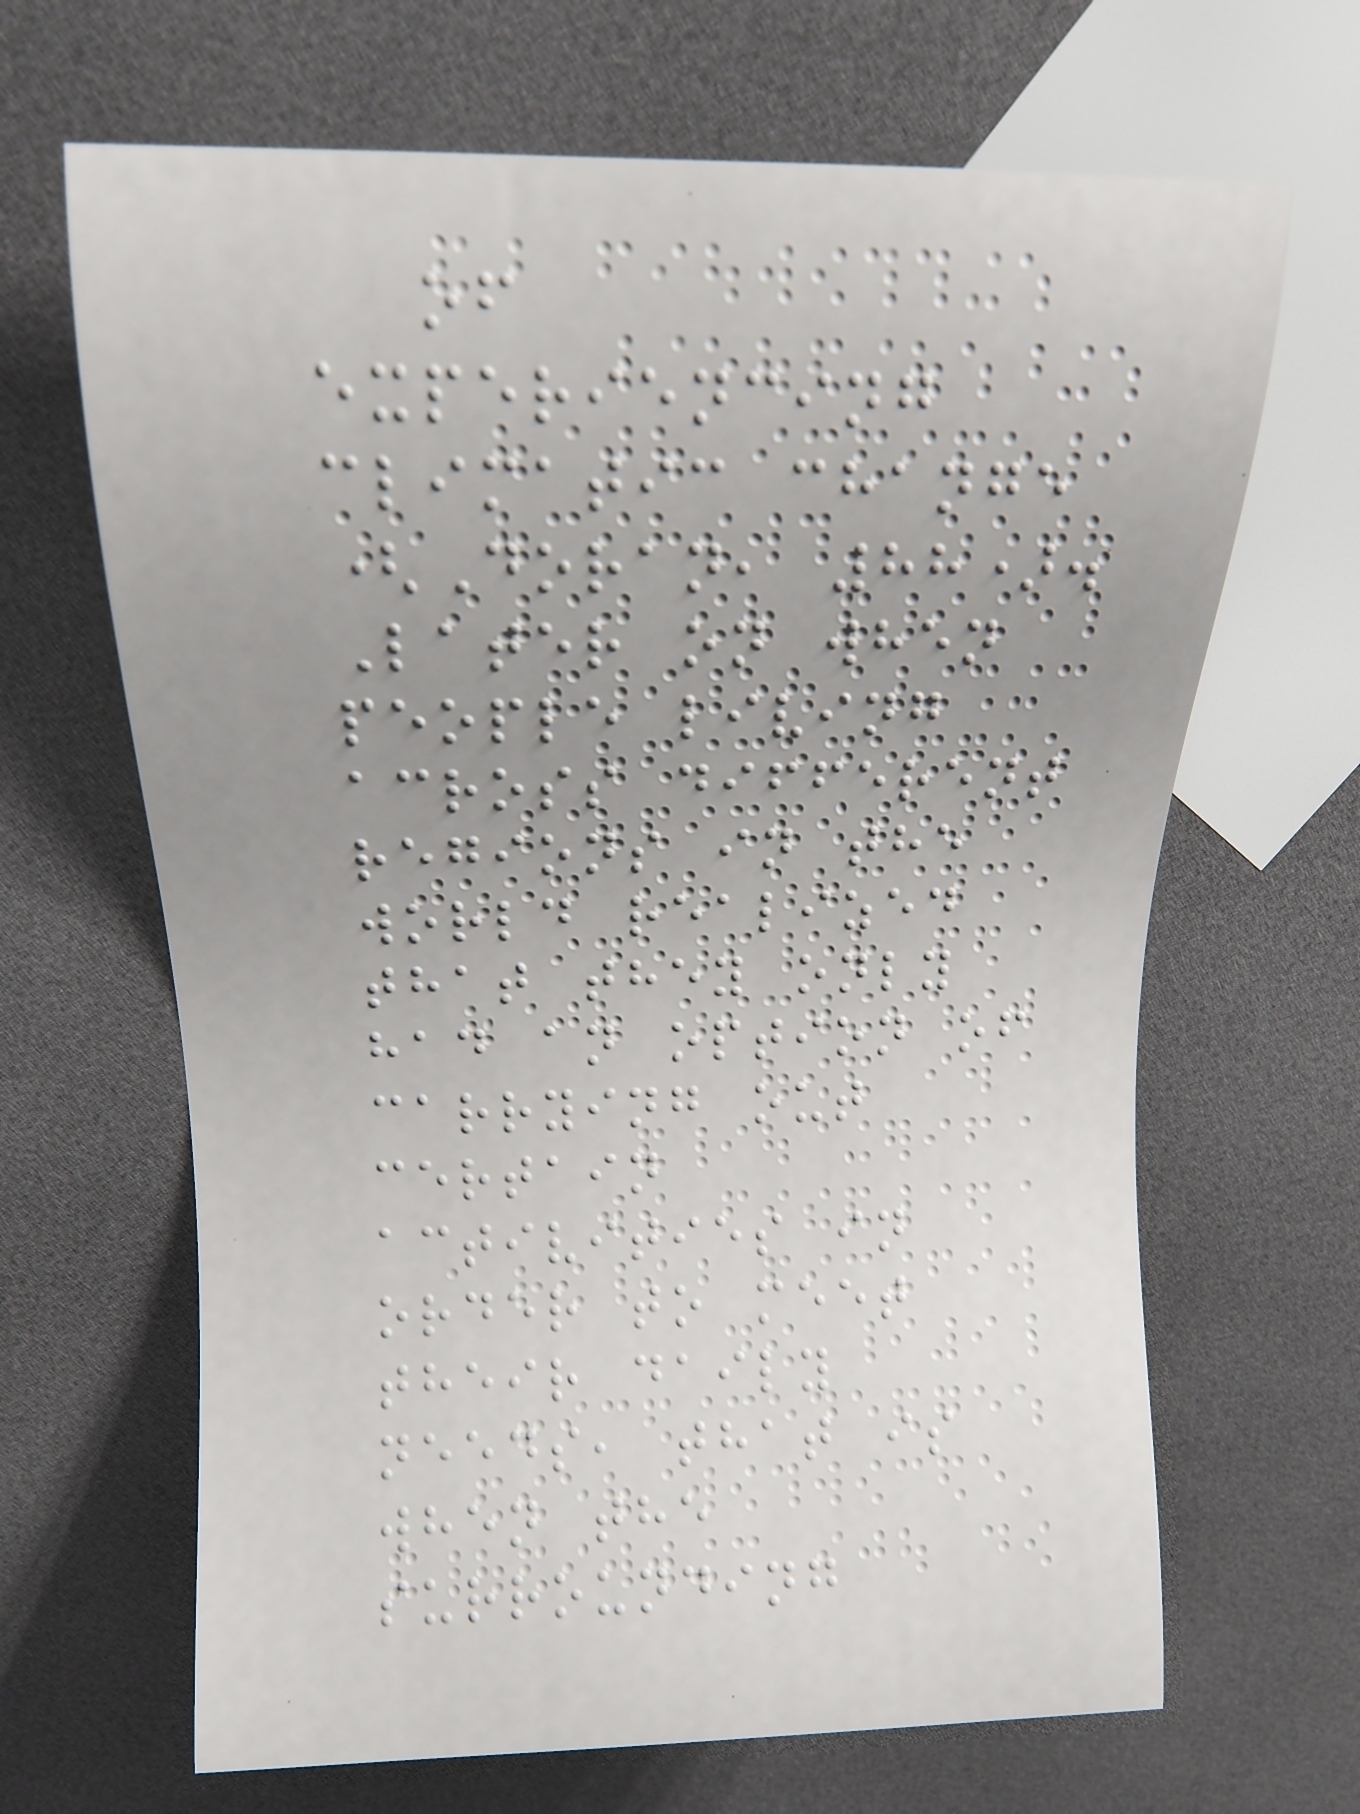of
experiencing
climatic change
(Doran, 88).
Later on when
people living
across different
regions in the
world realized
that they only
had an option of
carrying out
certain
activities in
order to meet
their daily
needs, that is
when the
surrounding
